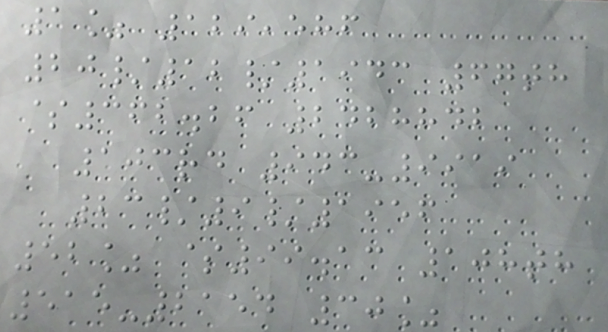1% 129,586
20/12/1943 67th
$362.26 2428842
103rd 943-9919
23/9/1956
52% $99.13 108th
515-2154 30%
